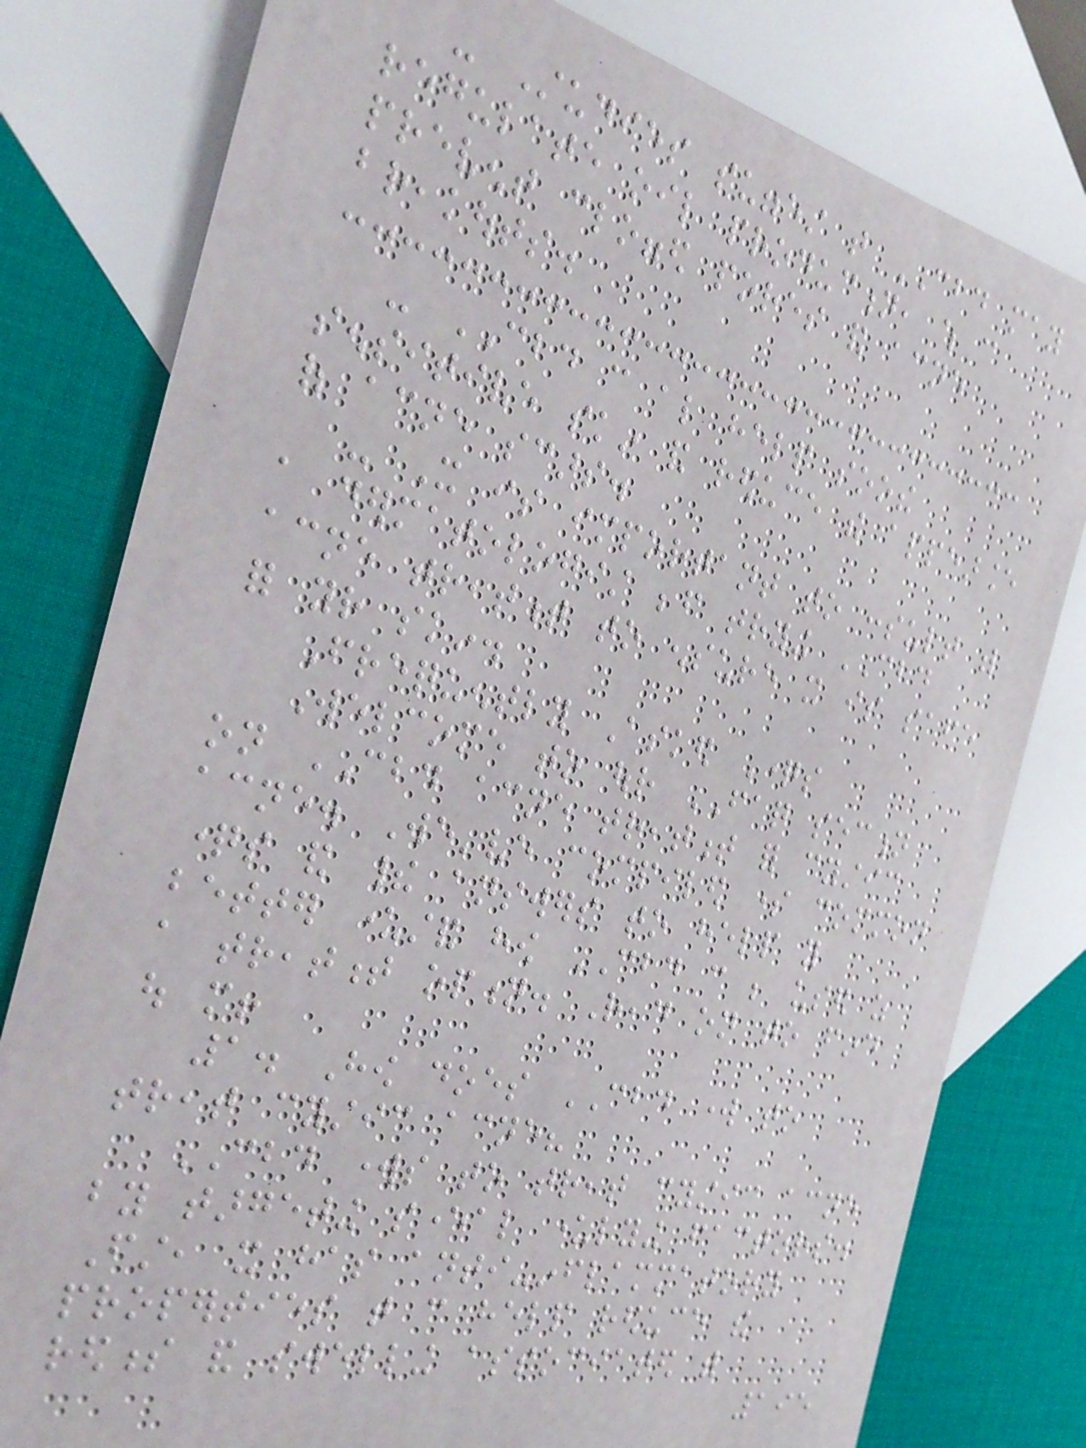- Studies suggest that CBD may
regulate oil production, which can
prevent clogged pores and acne
breakouts.
- CBD can also help soothe
sensitive skin and reduce the appearance
of acne scars.
- It is important to consult with
a dermatologist before trying CBD
acne treatment to ensure it is safe
for your skin.
Frequently Asked Questions
Welcome to our FAQ section
on CBD acne treatment for cystic
acne. We've compiled some common
questions and their answers to help you
better understand how CBD can be used as
a treatment option. Read on to find
out more!
1. How does CBD work to
treat cystic acne?
CBD works to treat cystic acne
by targeting several underlying factors.
First, it has anti-inflammatory
properties that can help reduce the
redness and swelling associated with
195
